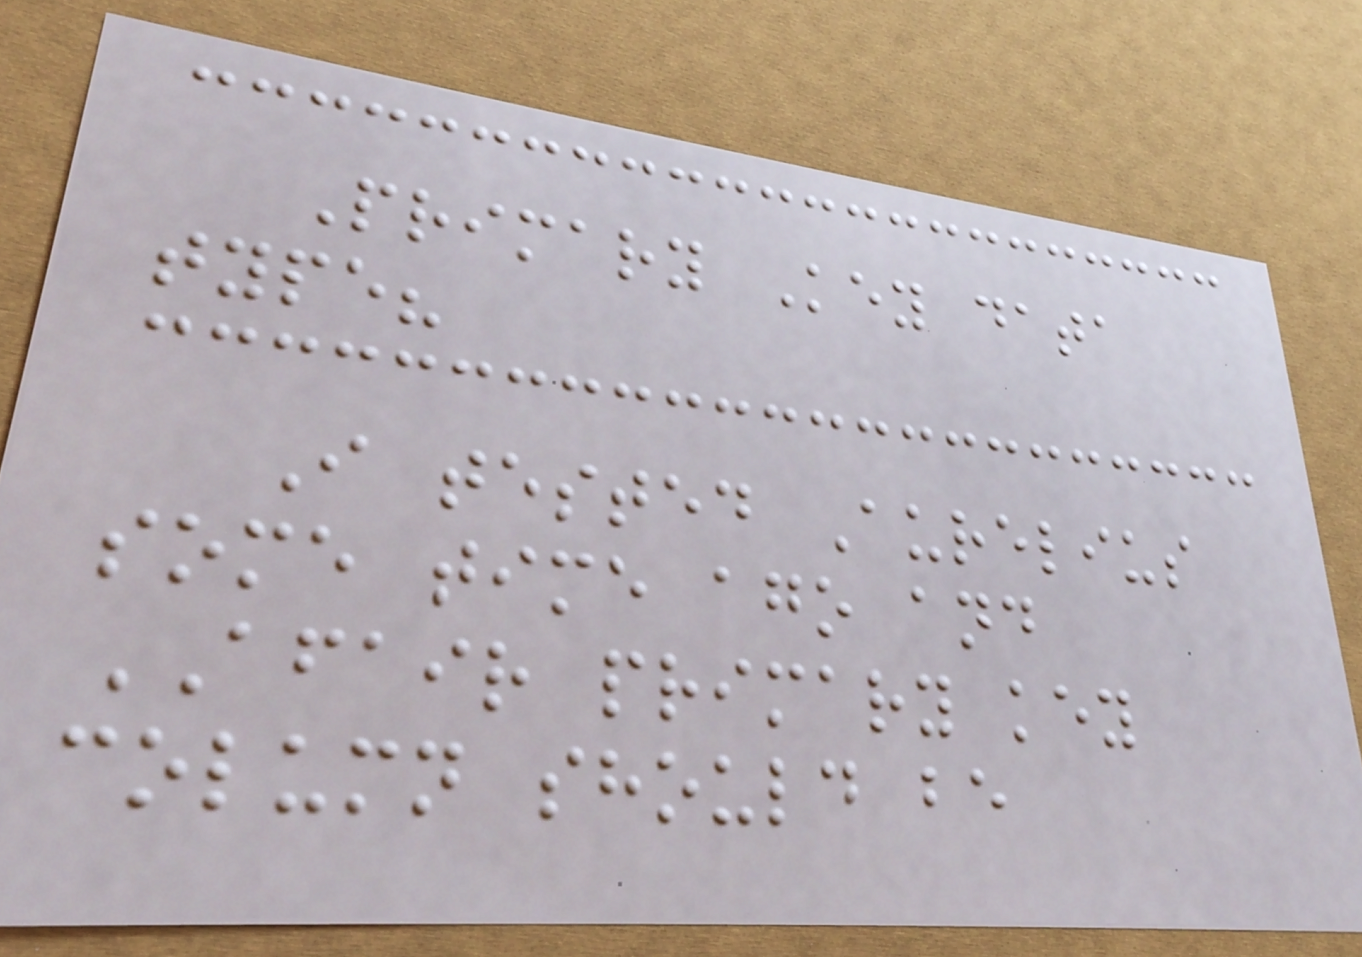Primary Key data
type?
I tested Aurelius
some time ago and
AFAIR primary key
column should be
